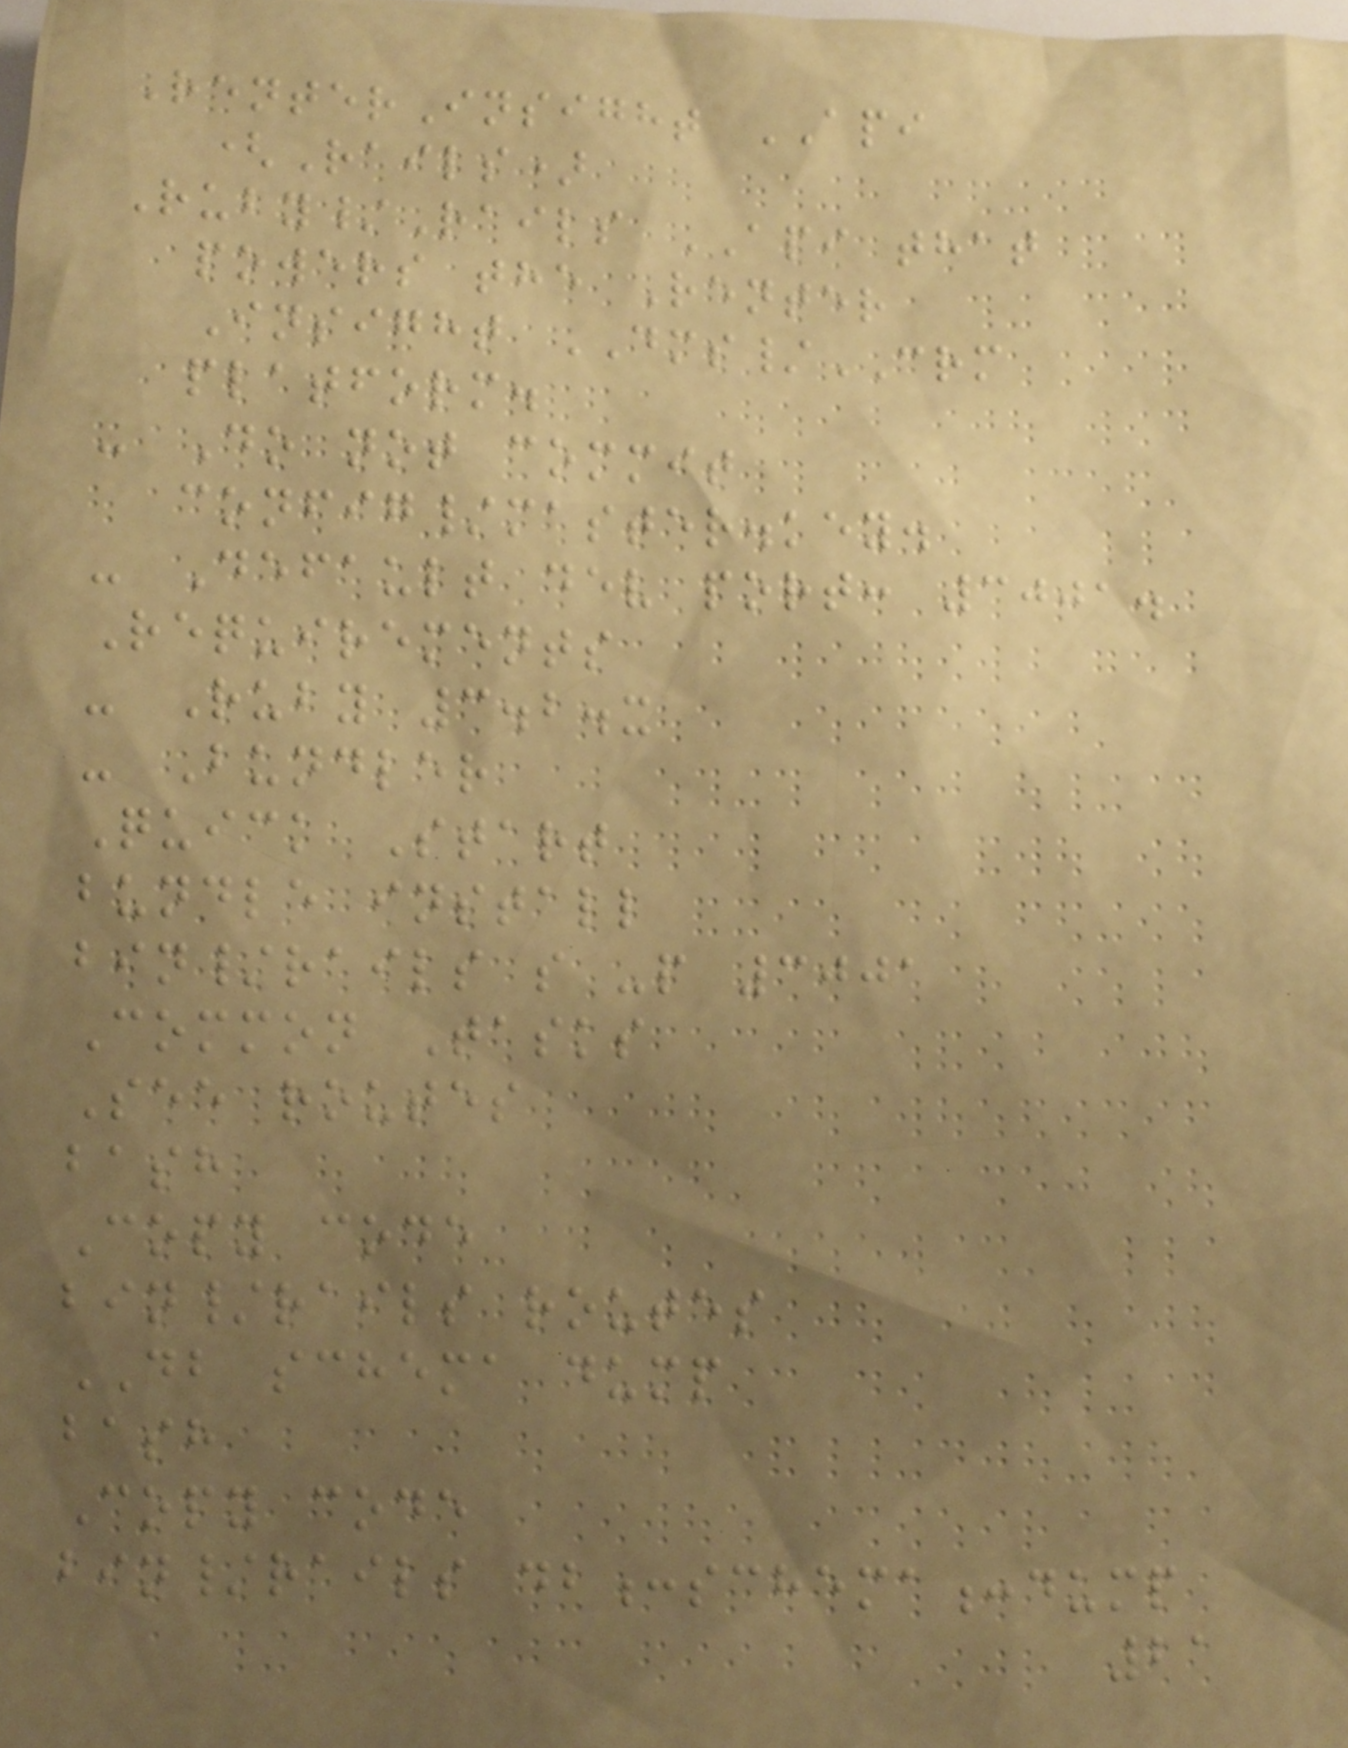RenterInsight API
(Rails)
Ruby/Rails API that
powers the Renter
Insight DMS/CRM
platform.
- Do not commit
config/master.key.
- Default dev port: 3001.
Requirements
- Ruby 3.2.x
- Bundler
Quick Start
bundle install
bin/rails s -p 3001
Common Tasks
See routes
bash
Copy code
bin/rails routes
DB schema dump
bash
Copy code
bin/rails db:schema:dump
21
